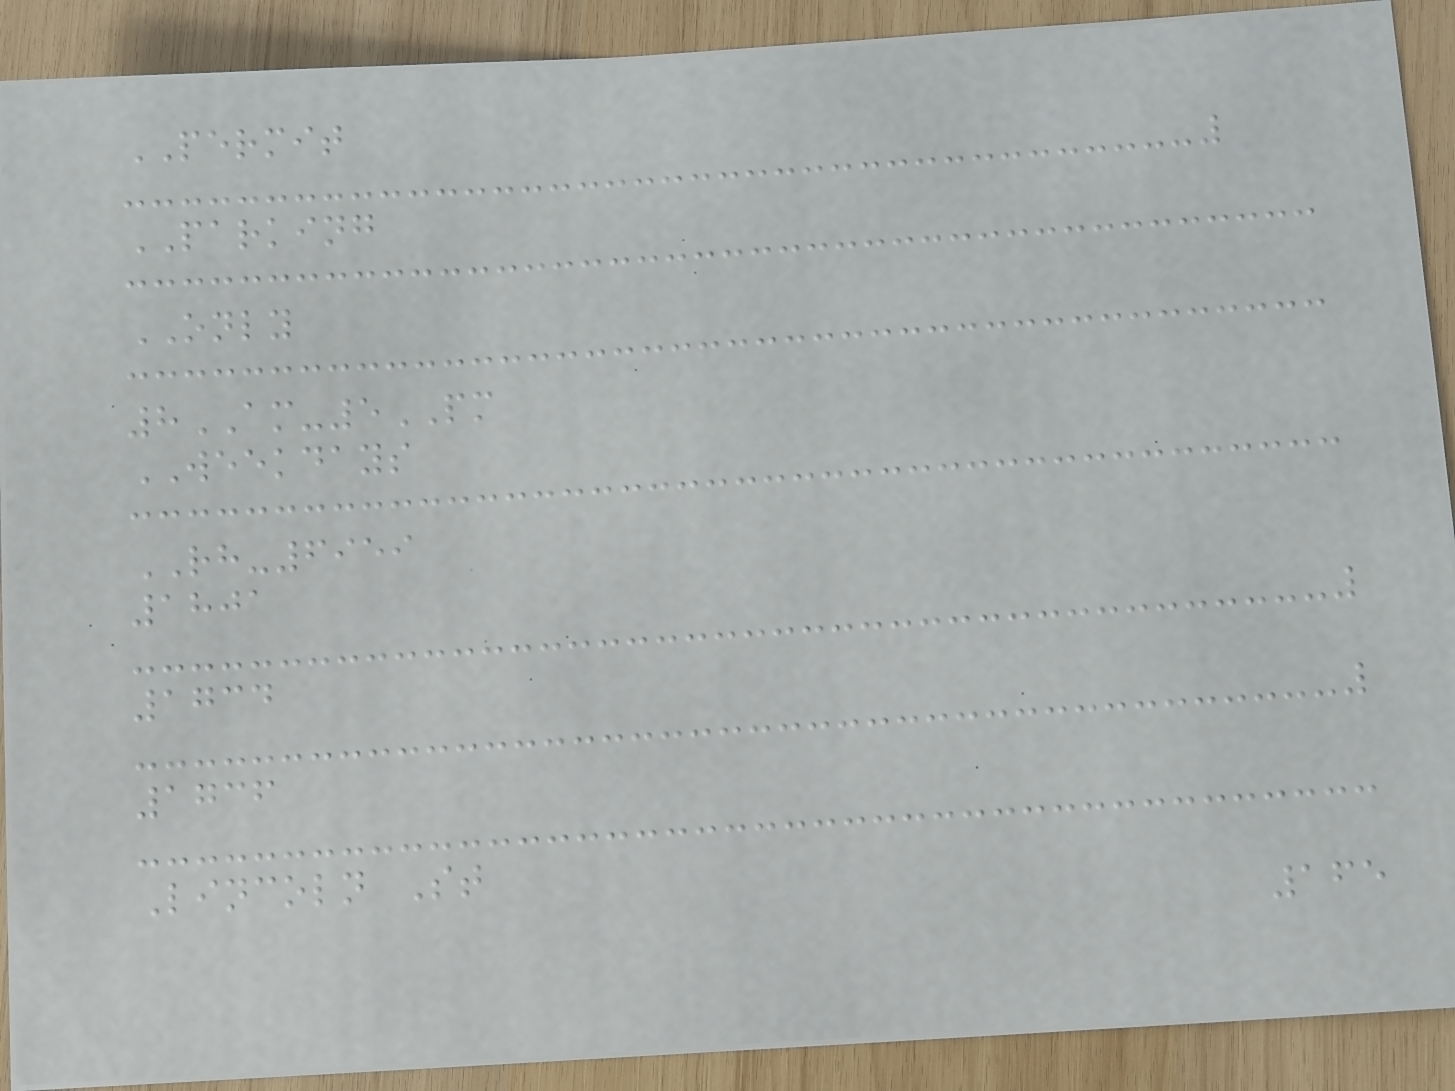PERMIT
PARKING
ONLY
8AM-5PM
WEEKDAYS
RH-6959
1801
1734
1736
Lincoln St
165
